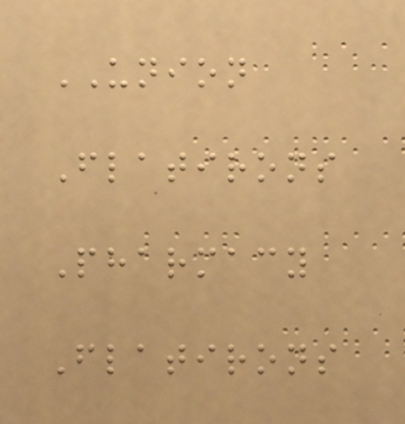UNION
Flatirons
Pharmacy
Flatirons
